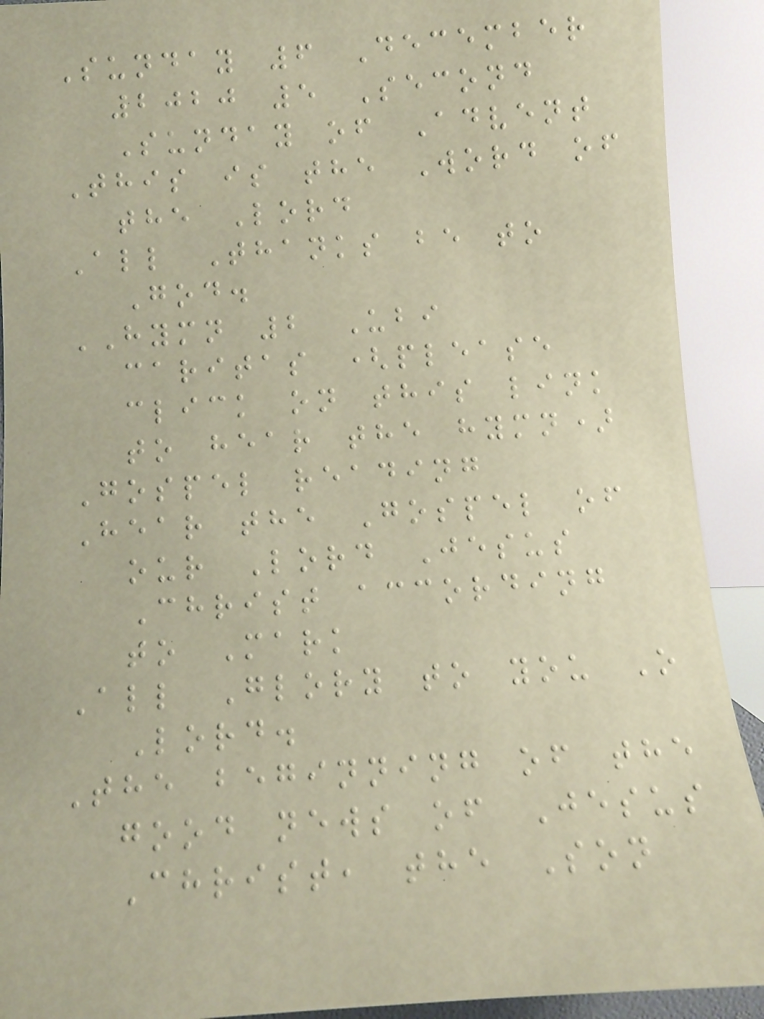Sunday 6 December
2020 5 Second
Sunday of Advent
This is the Word of
the Lord
All Thanks be to
God.
HYMN 2 Ubi
caritas (please
click on this link
to hear the hymn)
Gospel reading
Hear the Gospel of
our Lord Jesus
Christ according
to Mark
All Glory to you O
Lord.
The beginning of the
good news of Jesus
Christ, the Son
